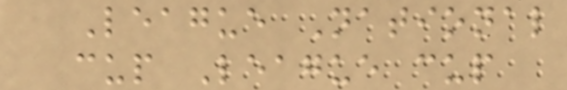League National
cup League cup
